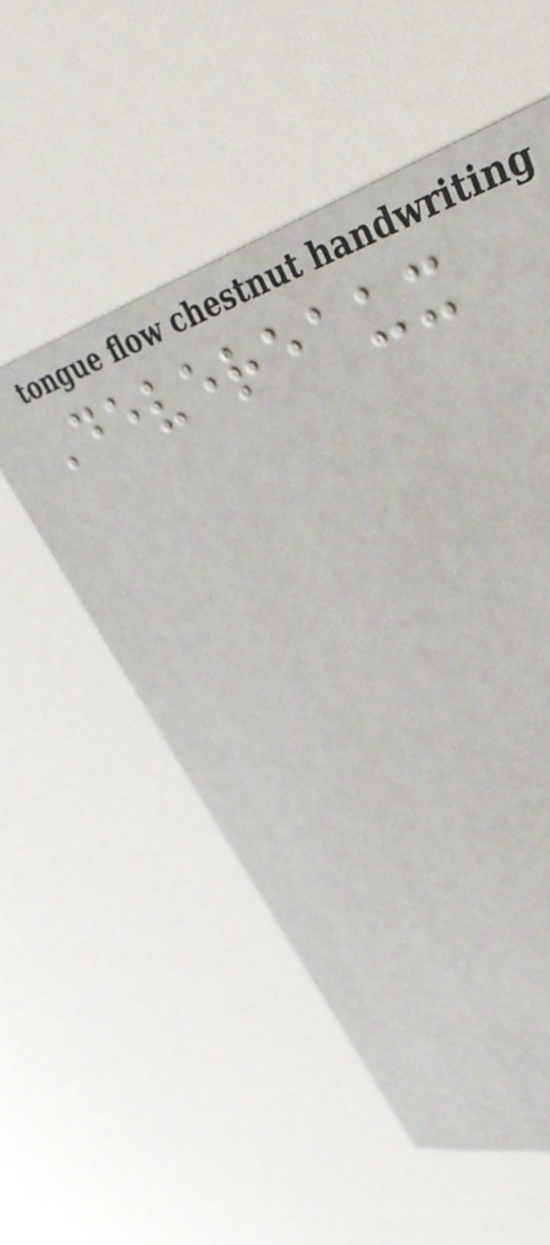Devereaux
